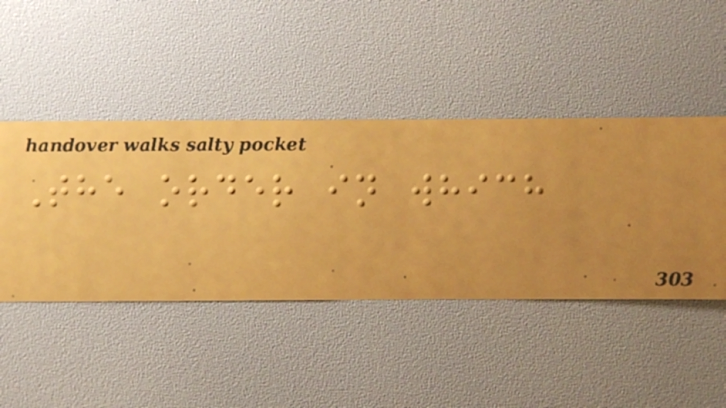The order in which
